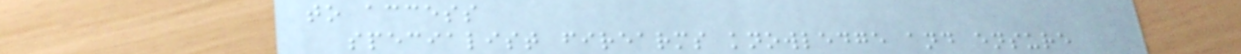to access
specialist firearms knowledge and ensure
